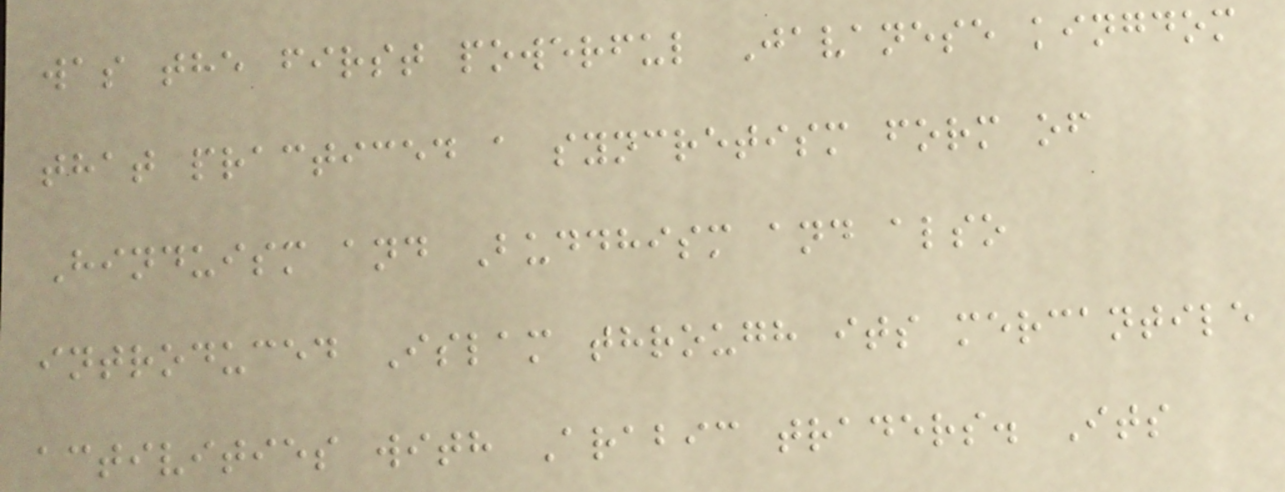was the first powerful Javanese kingdom
that practiced a syncretism form of
Hinduism and Buddhism and also
introduced Islam through its mercantile
activities with Arabic traders. Its
